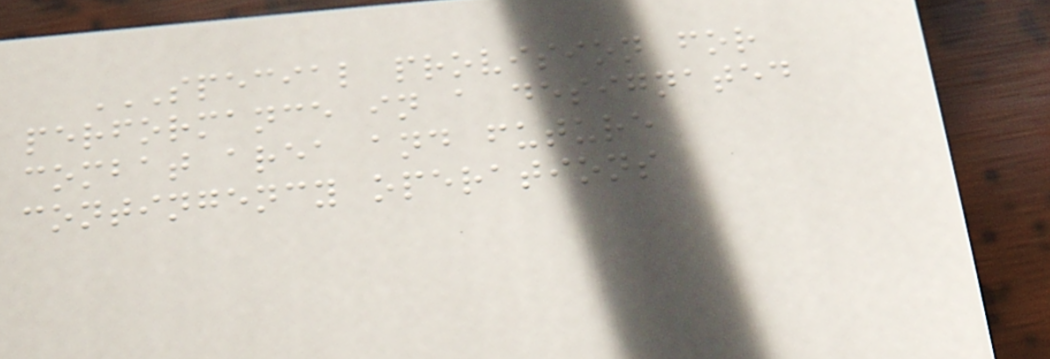SPECIAL PROVISION FOR
PERFORMANCE IN A DESIGNATED
COMBAT AREA AND FUTURE
CONTINGENCY OPERATIONS
